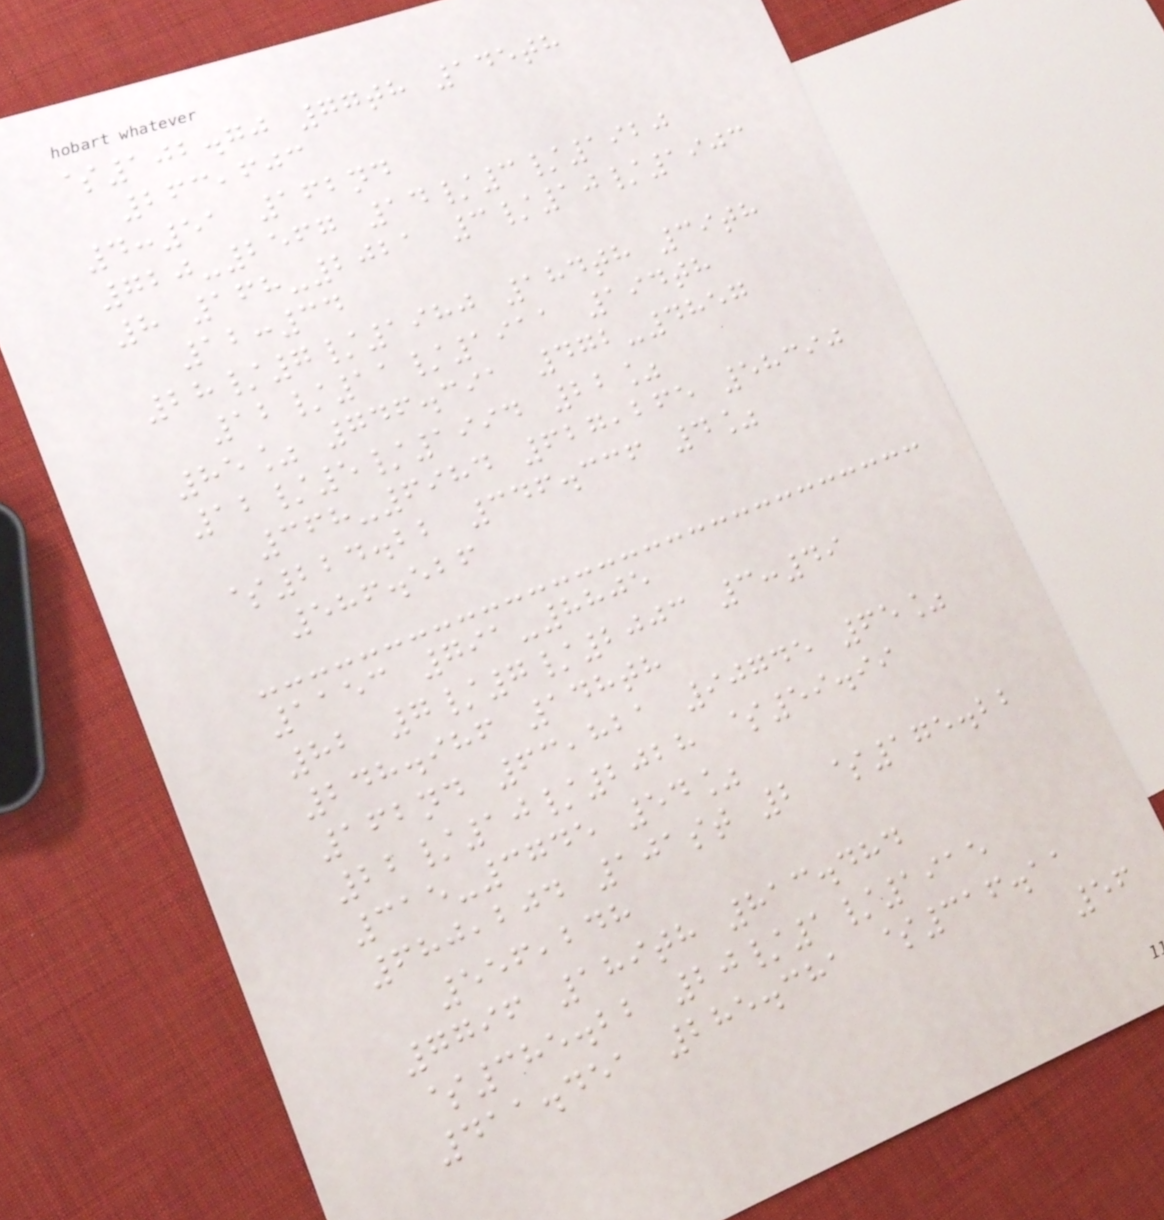$102.70 77th 145th
263,603
4:51 162nd
720-2567 14/3/1920
8 168-2021 3/10/1903
12:34
28/7/1980 184th 39th
12/11/1911 194th
85% 746.391 472-4857
12/5/1994 22%
368-6984 627,265 58390
$224.22 346.336 4%
586.526
1153 791-8805
82 7/7/2003 3:49
248.986 148th
162nd 63,821 90745 65%
22/10/2028 $59.99
315-3745 54%
680,204 101st 2 $175.22
556,248
7796 189th 813.484
$385.22 20/1/1915
411.451 285.381 $316.11
56
